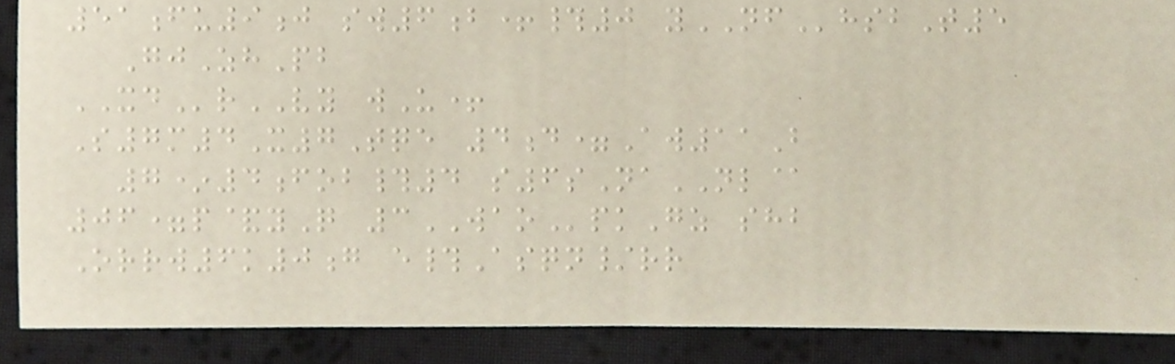51fu9j sw6b+#0 yNFhsbT5
GjZhPb
XDrVY wU+
S7m4X7Tqe 4d=Aw11B
7*4fob#4 s6sNaNL@
06=p&yQ 3WAOpkGz shb
Orrw6k0g e#Asqn/rr
